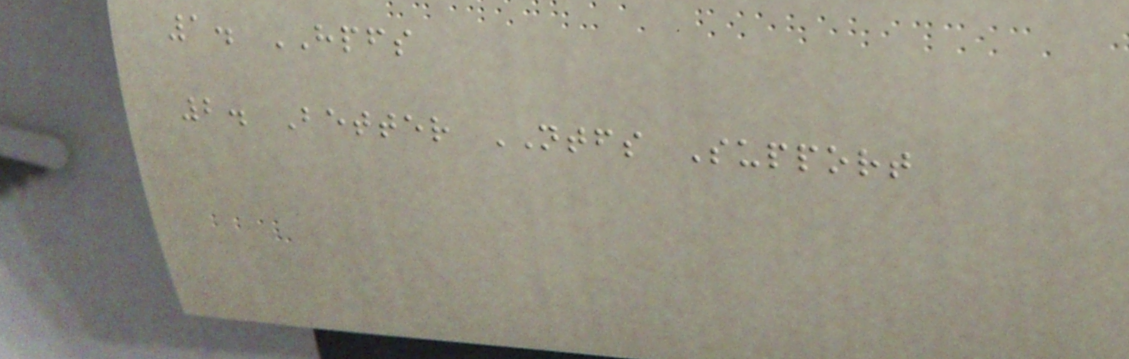1. HPFS
2. Better NTFS Support
